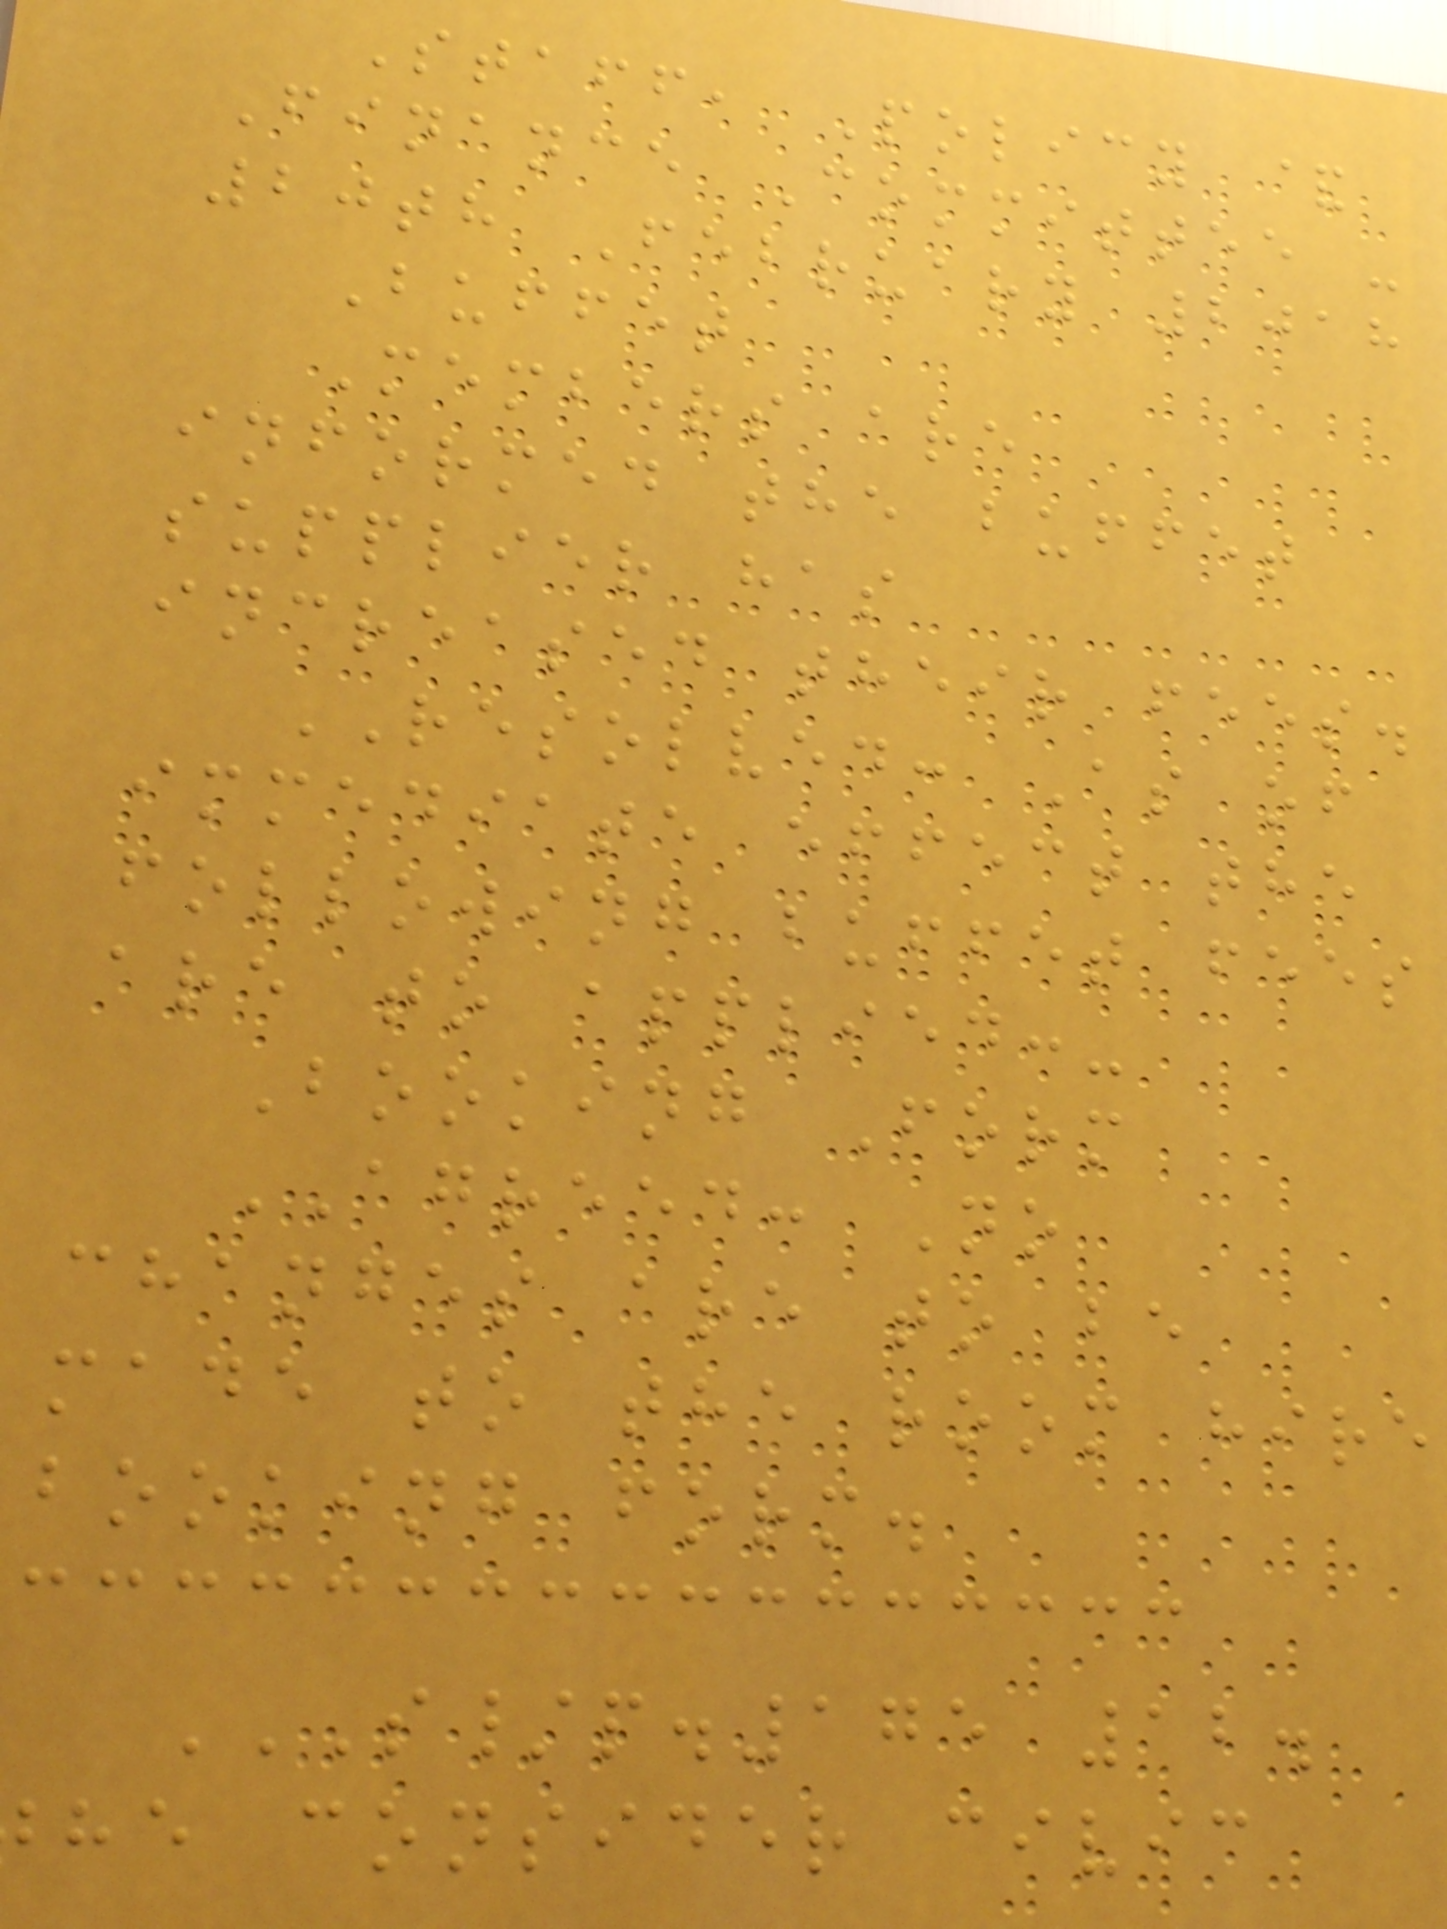Staff, Policy &
Finance Committee -
20th February 2018
Buffet
Members are
informed the buffet
supplier has
increased their fees.
RESOLVED: As of
immediate effect the
following buffet fees
are to applied:-
Booking Form
AGREED: No
changes are to be
made to the room hire
booking form.
S/P.175 12.
he consider civic
